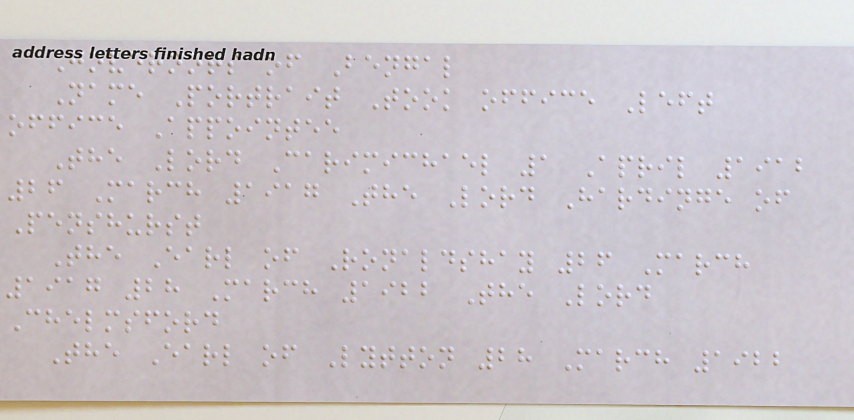Governors of Bengal
Name Portrait Took office Left
office Appointee
The Lord Carimichael 1 April 1912
26 March 1917 The Lord Hardinge of
Penshurst
The Earl of Ronaldshay 26 March
1917 28 March 1922 The Lord
Chelmsford
The Earl of Lytton 28 March 1922
